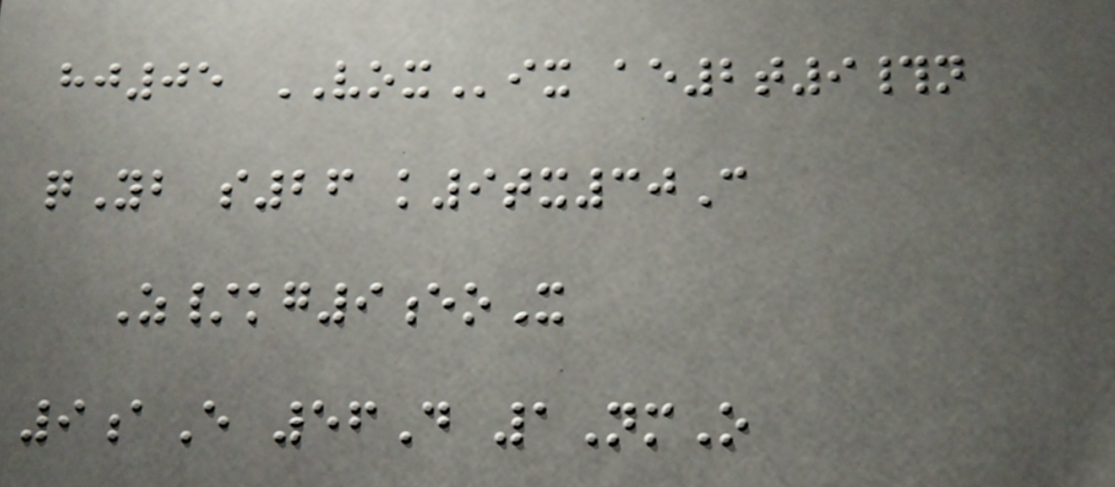hj05 VOXix ae2t9#n
qYb s26 k9tx30C
Z/kg9eoX
9aE 56D 1NmO
